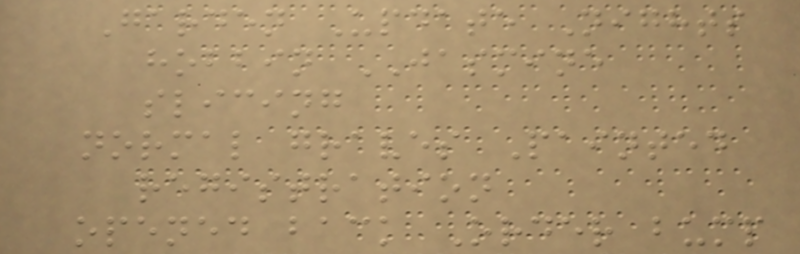Garden Update Nights
hobbin JASMINE
slicing
normal graves Painted
registration
opened back Order bump
